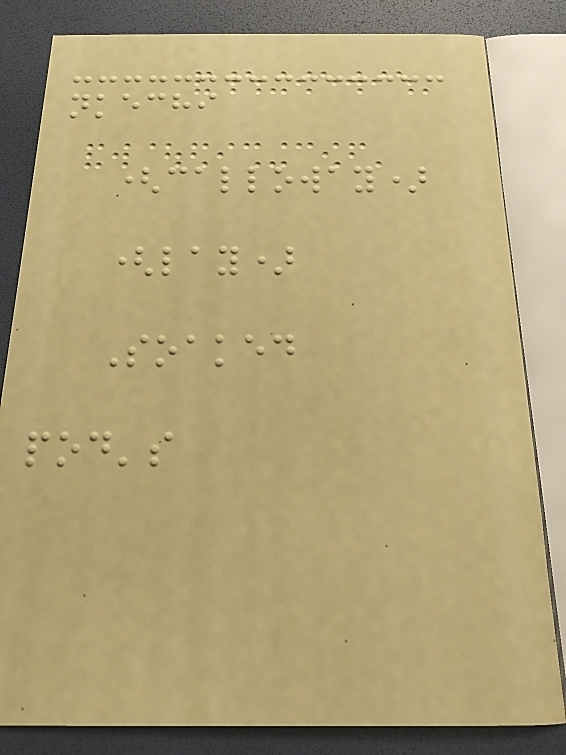nkechi
(calloway)
(lay)
Soaked
pod's
